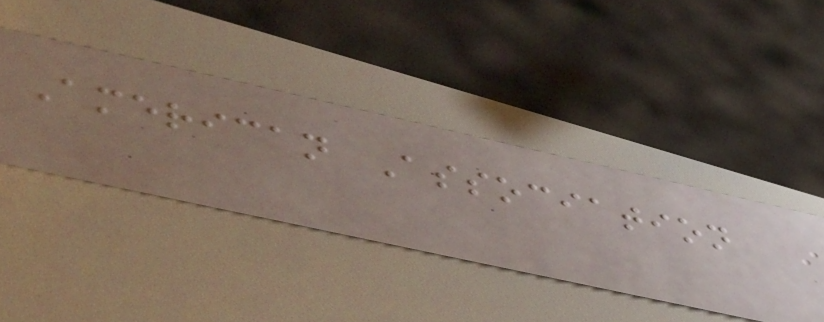American Association
